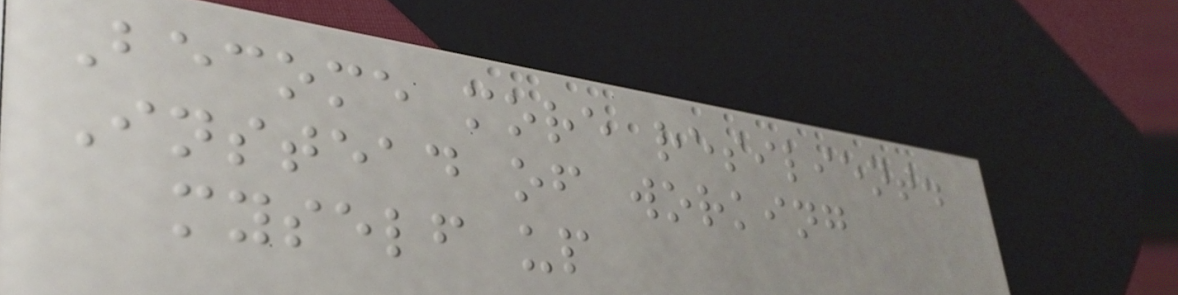Become more resilient.
Instead of working
myself up
